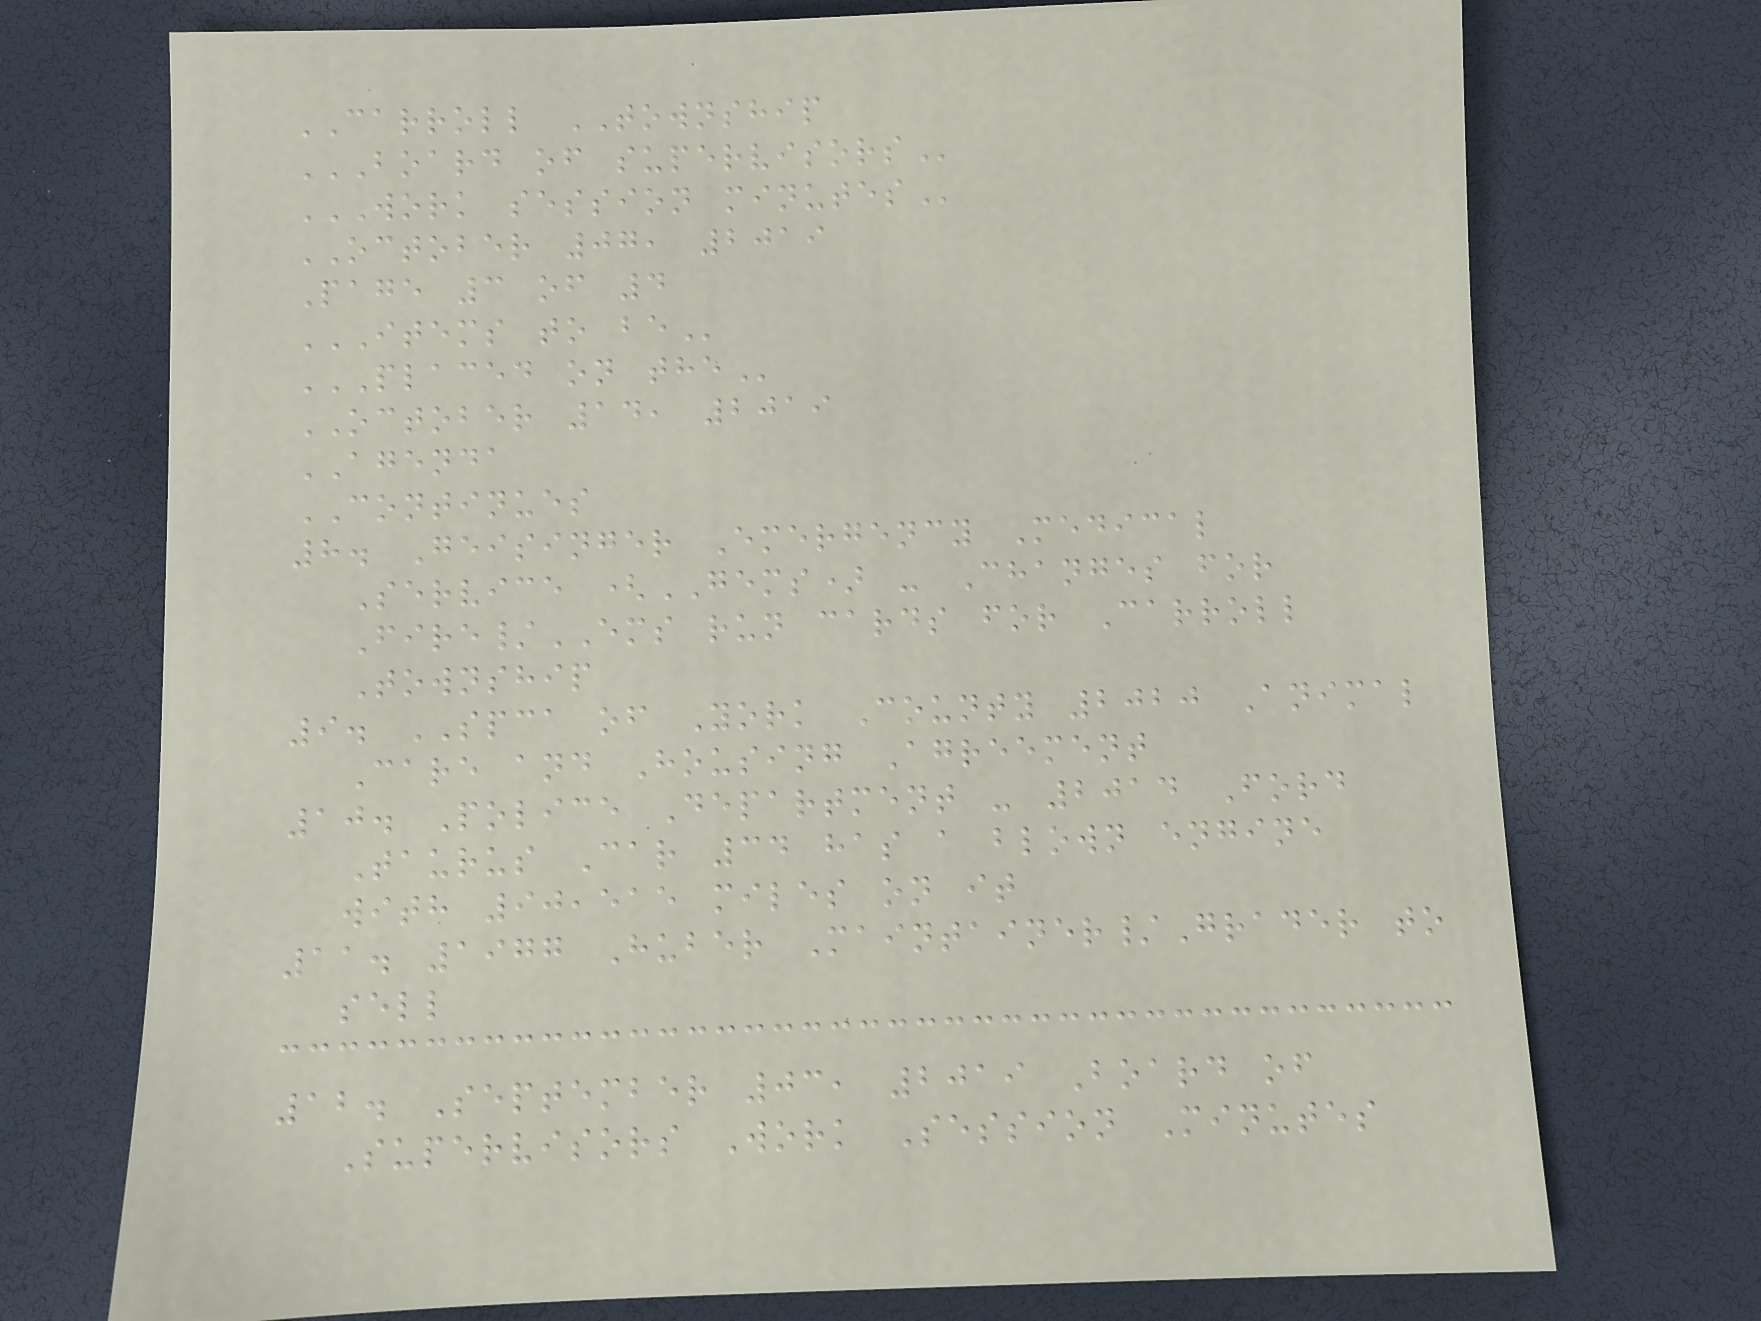CARROLL TOWNSHIP
BOARD OF SUPERVISORS
WORK SESSION MINUTES
OCTOBER 07, 2019
Page 3 of 4
ITEMS TO BE
PLACED ON THE
OCTOBER 14, 2019
AGENDA
CONTINUES
8. Geisinger Emergency Medical
Service (GEMS) - Changes for
Fire/EMS run cards for Carroll
Township
9. SPCA of York County 2020 Animal
Care and Housing Agreement
10. Police Department - 2014 Ford
Taurus Car 34 has a blown engine
with 90,515 miles on it
11. 1977 Huber Maintainer/Grader to
sell
12. September 03, 2019 Board of
Supervisors Work Session Minutes
